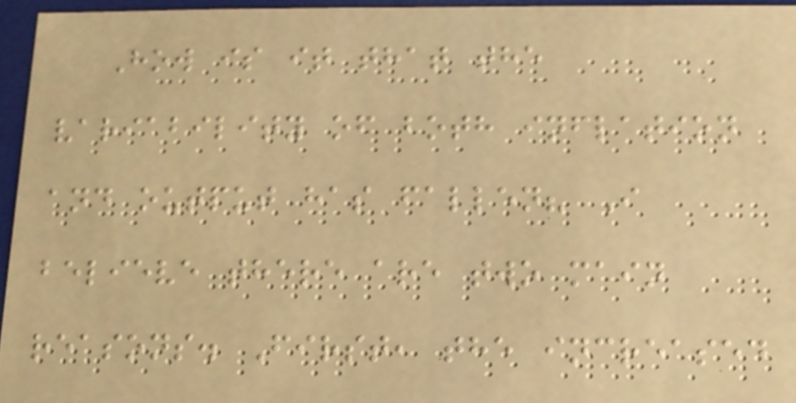How is it that the
variability of both inflation
and output has fallen? I
believe there are two main
reasons. First, the increased
